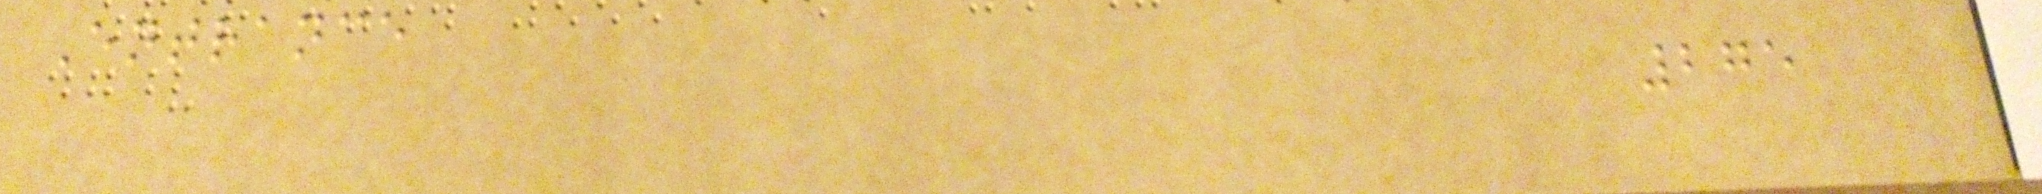Entrance
275
